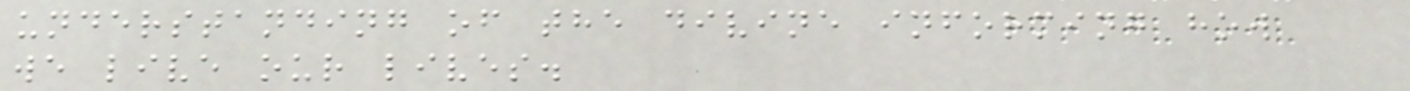understanding of the divine informing how
we live our lives.
